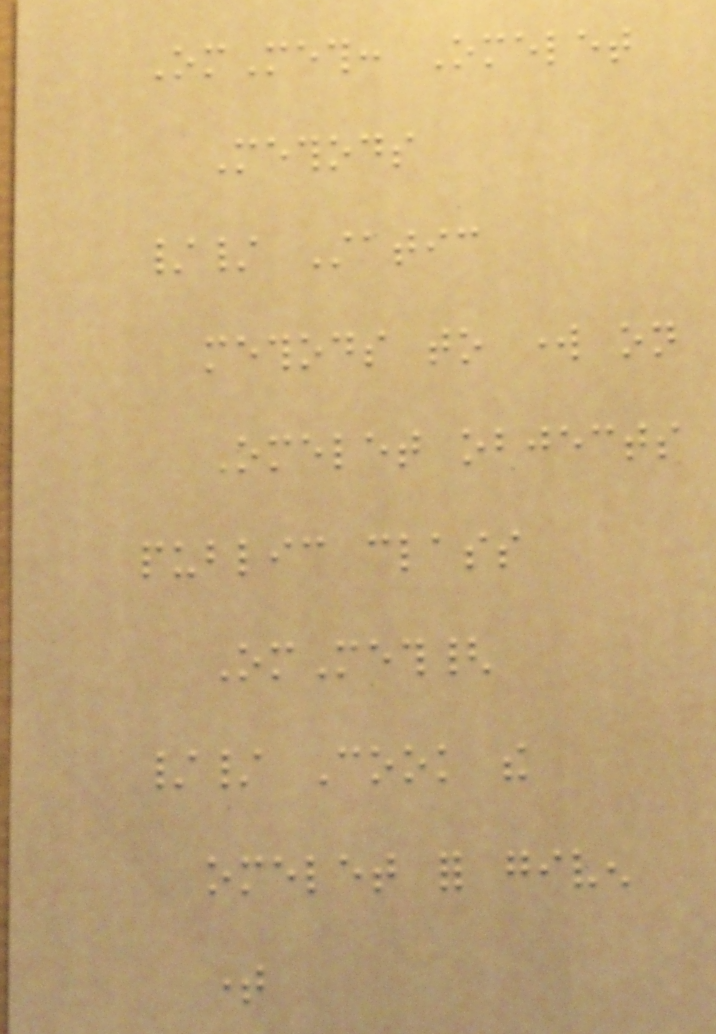OmMeth: Omelet
Methods
// Static
methods to work on
Omelet objects
public class
OmMeth{
// Cook the
omelet for given
time
